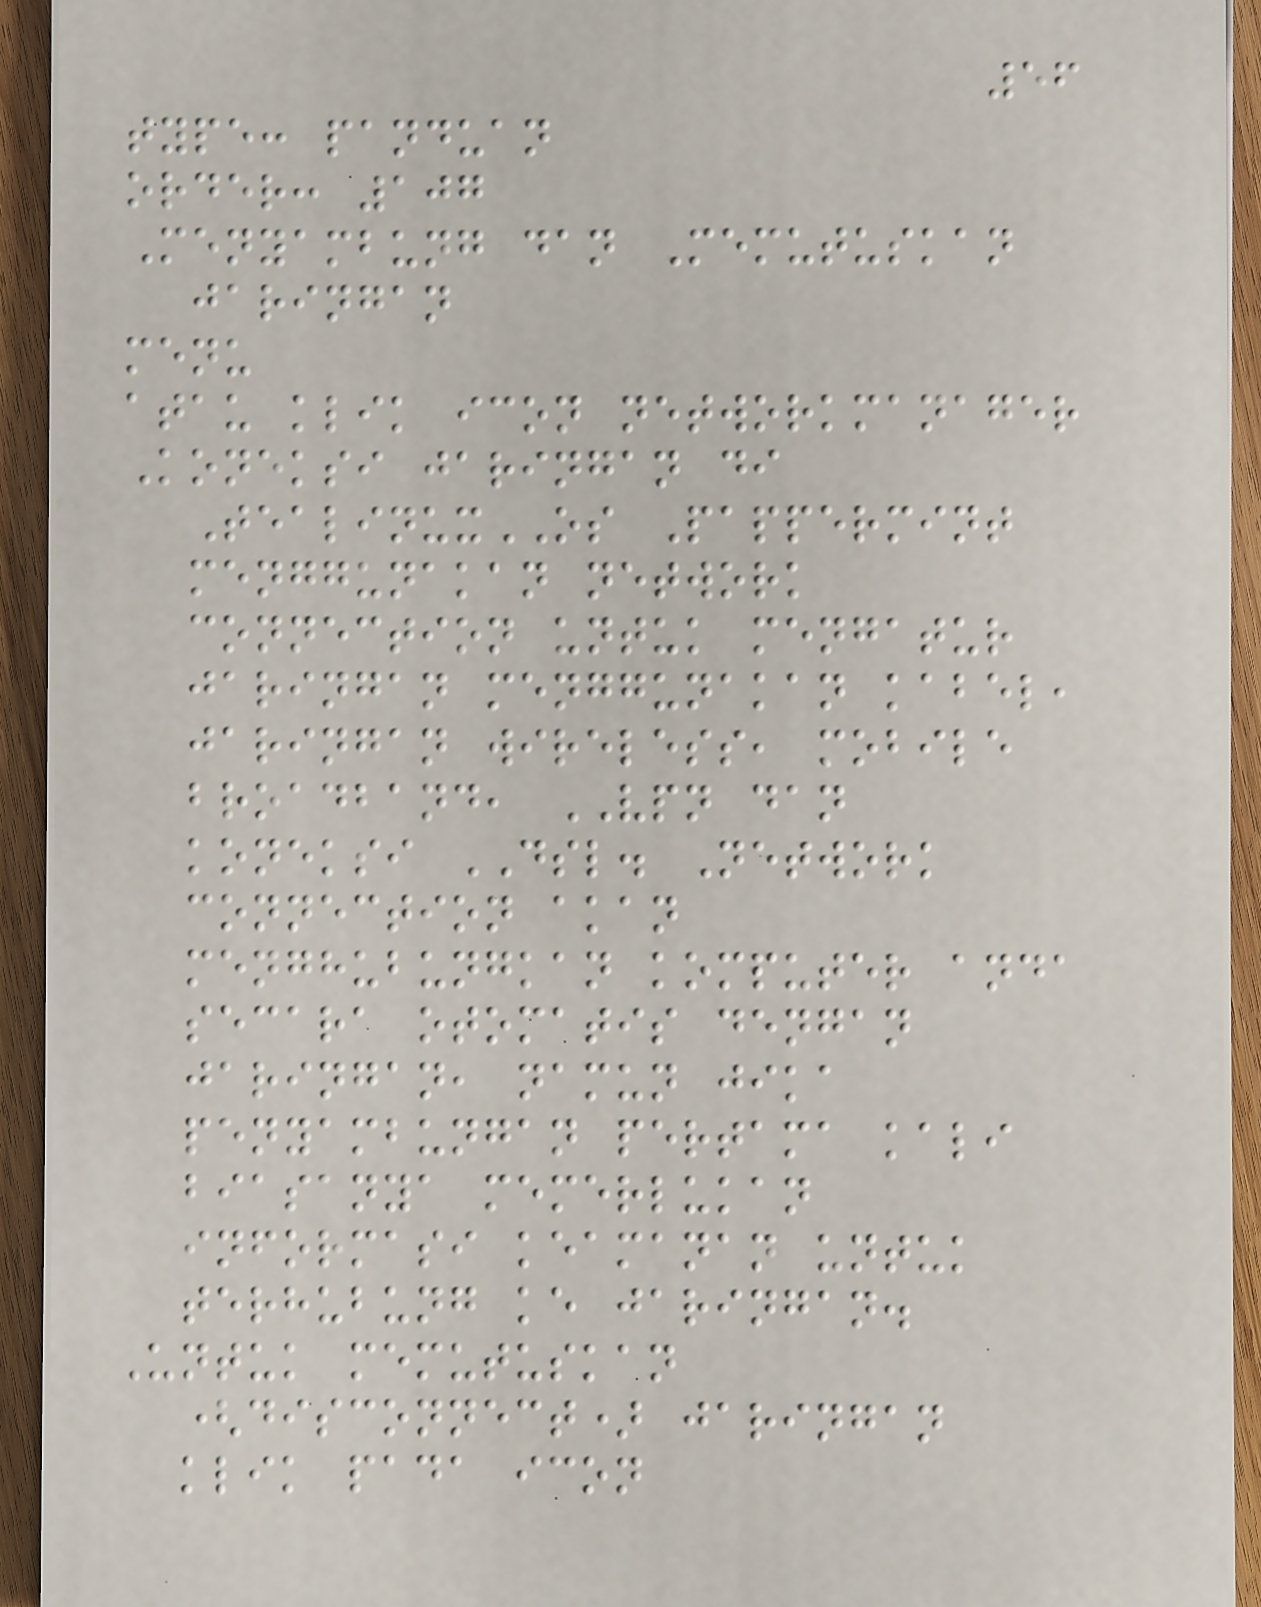56
type: panduan
order: 107
Menyambung dan Memutuskan
jaringan
menu
atau klik icon networkmanager
Koneksi jaringan di
TealinuxOS Pappermint
menggunakan network
connection untuk mengatur
jaringan menggunakan kabel,
jaringan wireless, mobile
broadband, VPN dan
koneksi DSL. Network
connection akan
menghubungkan komputer anda
secara otomatis dengan
jaringan, namun jika
penyambungan pertama kali
biasanya memerlukan
informasi keamanan untuk
terhubung ke jaringan.
Untuk memutuskan
(disconnect) jaringan
klik pada icon
